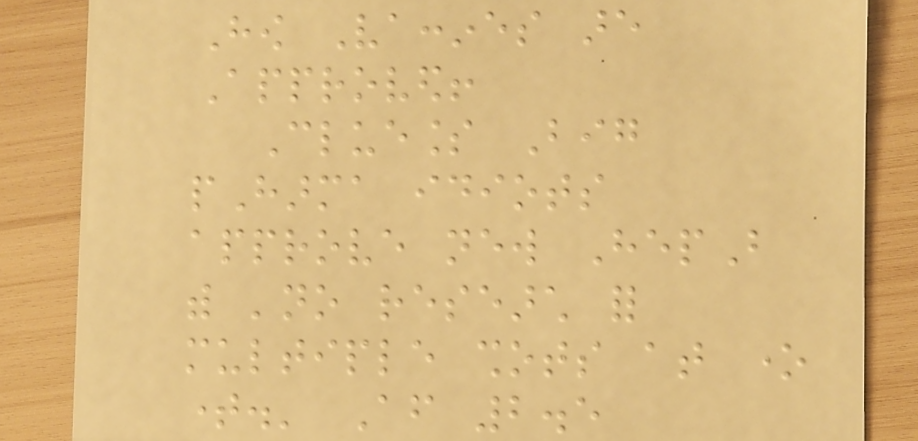How Vaccines are
Approved!
Clueless Big
pHarma idiots
approve new HepB
with 'no research for
multiple shots at one
time.' After 2.5
